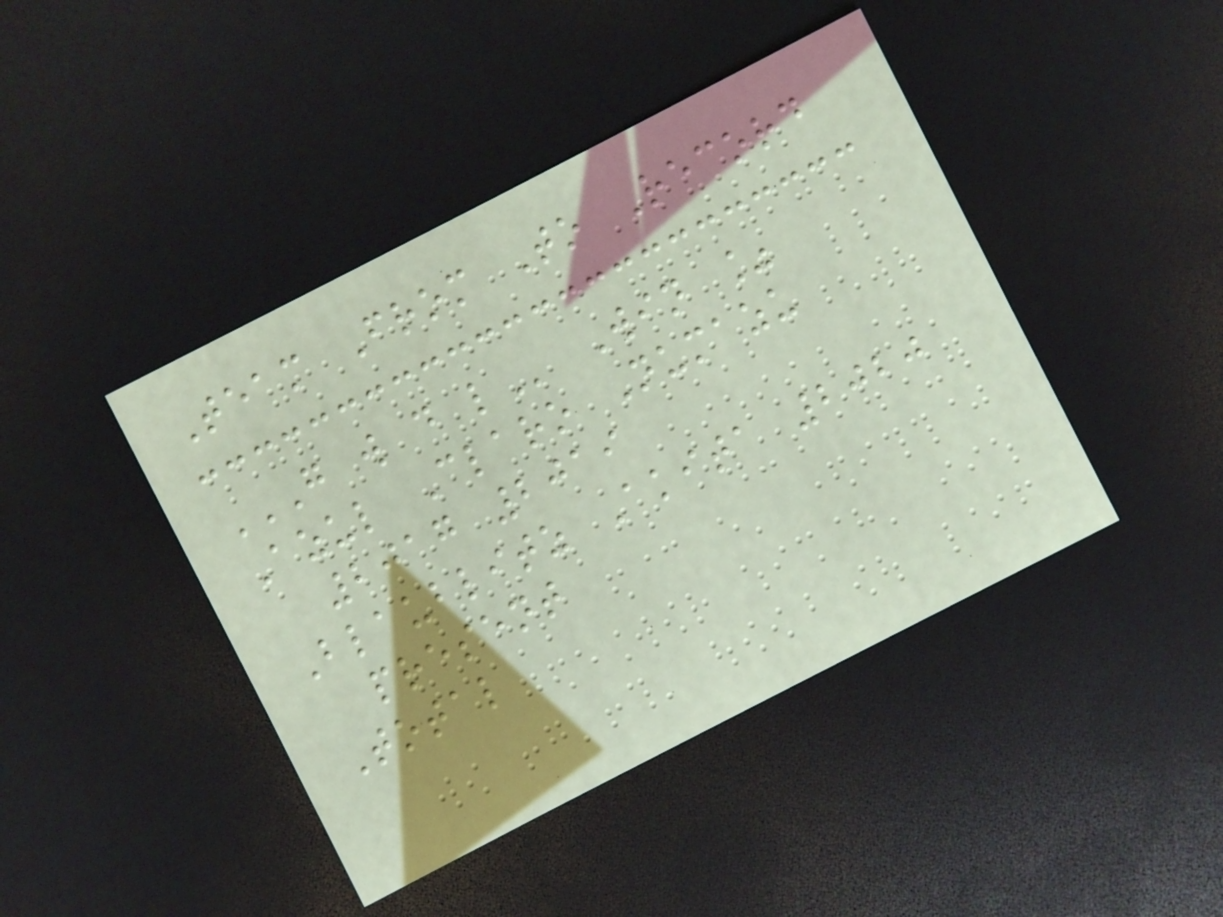Team From To Record
G W D L Win %
Azul Claro Numazu
2017 2019
Blaublitz Akita 2020
present
Total
